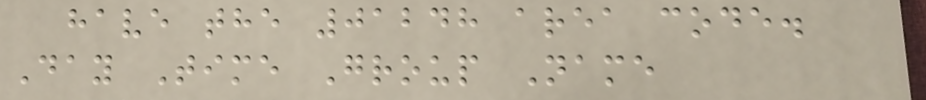have the 01248 area code.
Day Time Group Name
